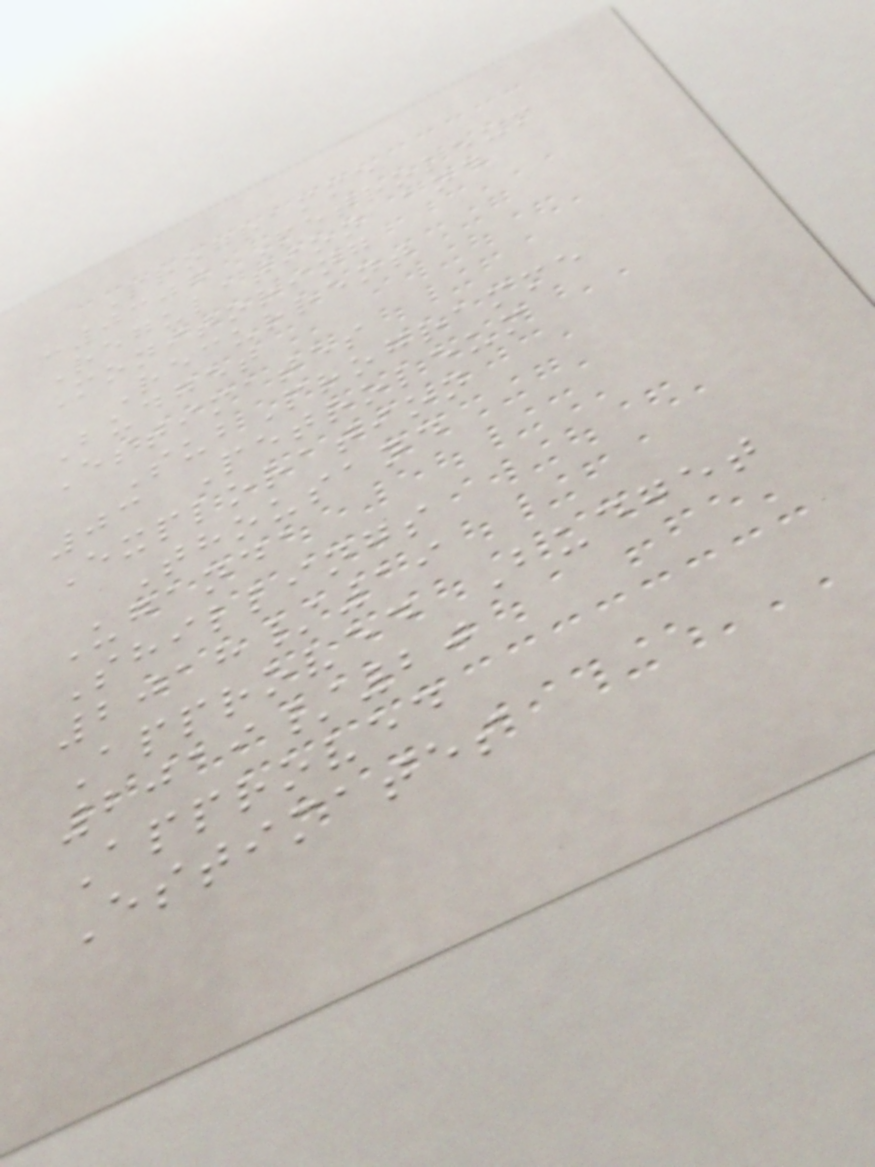Programme
:0307 Petroleum
Regulation and
Monitoring
Recurrent
Budget
Estimates
SubProgramme
03 Petroleum
Exploration
Thousand
Uganda
Shillings
2018/19
Approved Budget
2019/20
Approved
Estimates
